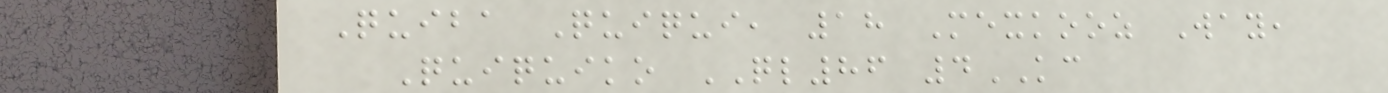Quiba Quiqui, 18 Mexkooz Way,
Quiquiko QL86 4KC
